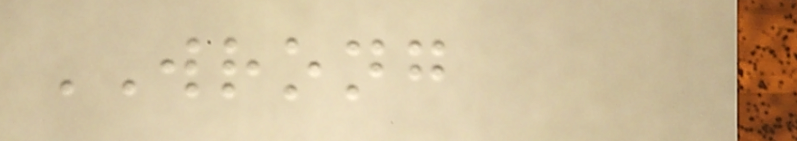WRONG
